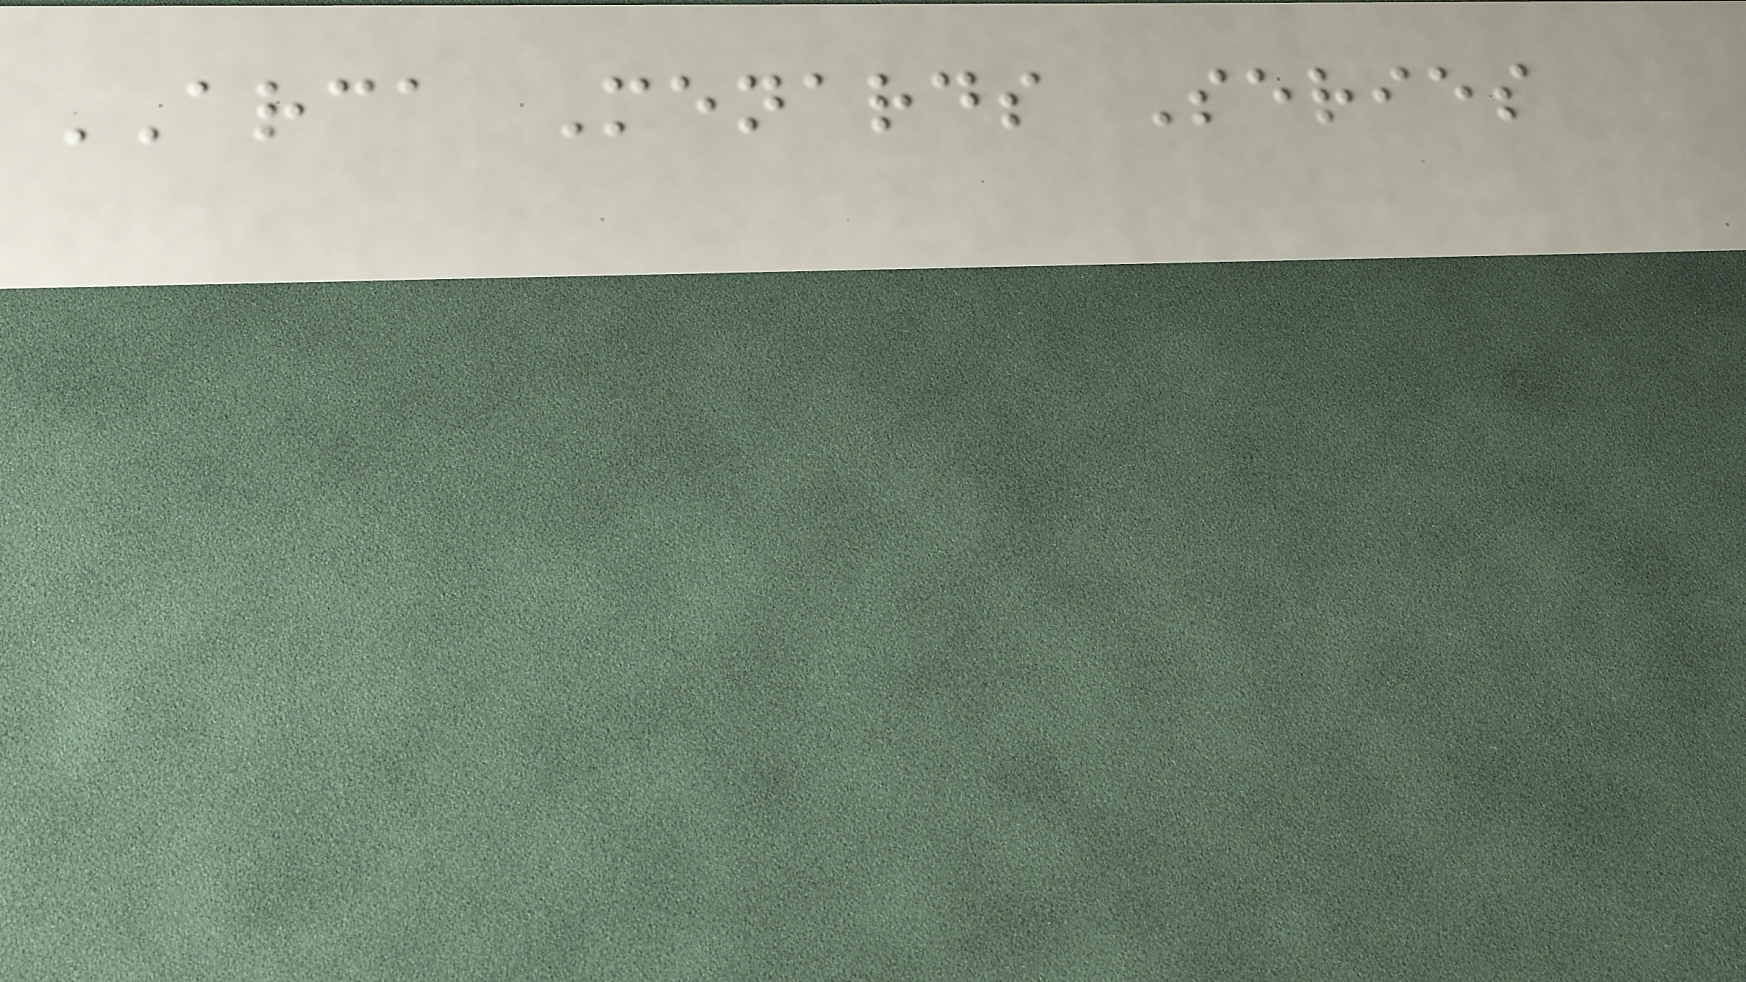ARCA Menards Series
